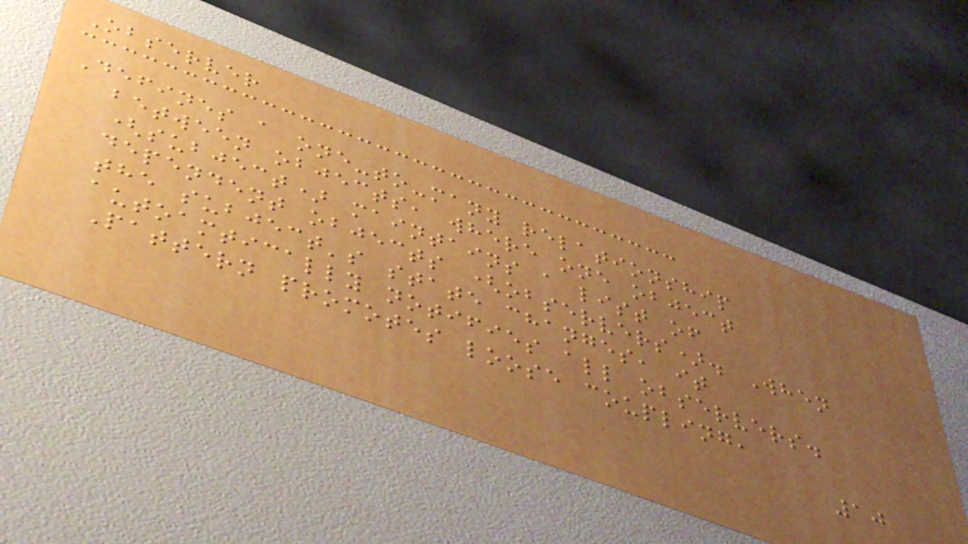Observer
Defines a one-to-many relationship
between objects, where one object
(subject) maintains a list of
dependent objects (observers). When
the subject's state changes, it
autoamtically notifies all observers.
Pattern promotes loose coupling,
10
